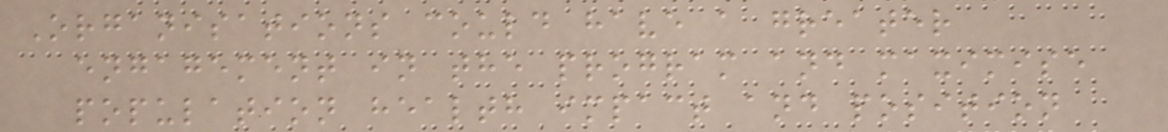Organisations could have a greater
engagement in the program and maximise
population health impact and position
